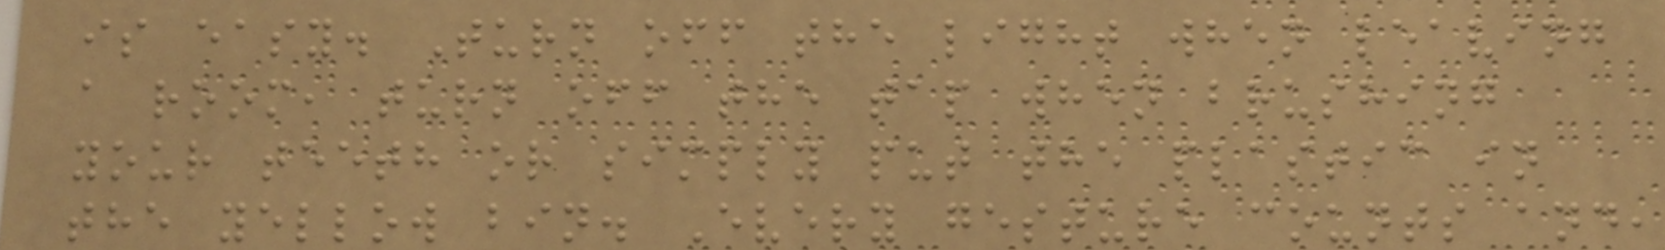is easy. Turn off the light when leaving
a room, turn off the tap when brushing
your teeth or simply put the plastic in
the yellow bin. Every gesture counts and,
